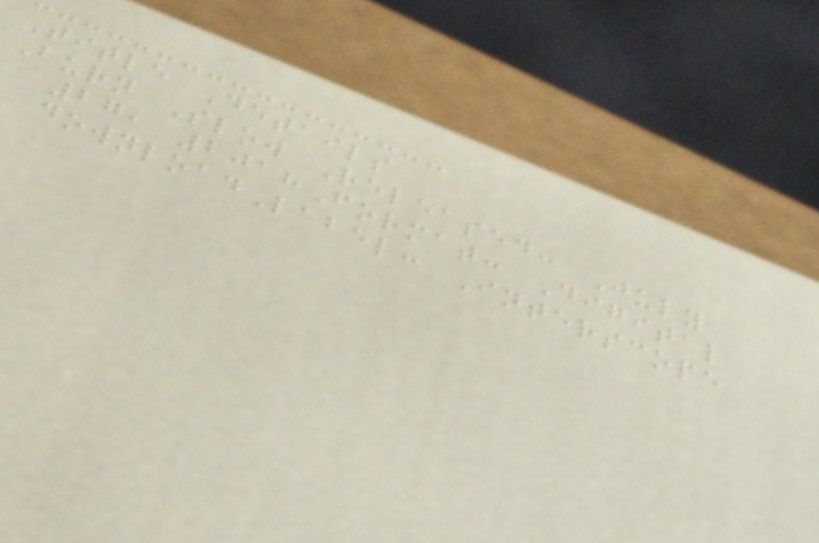Title Details
Burn Slow Released: July
27, 2018Format: Digital
downloadLabel: Interscope
